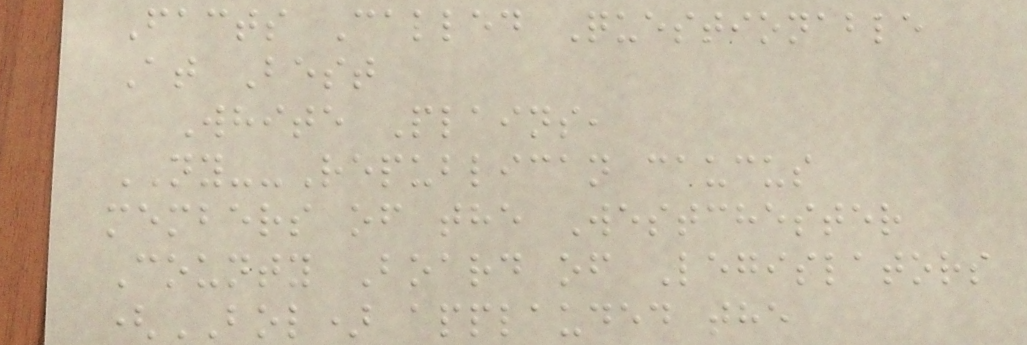Facts Called Questionable
At Best
White Plains,
NY--Republican caucus
members of the Westchester
County Board of Legislators
(BOL) applauded the
